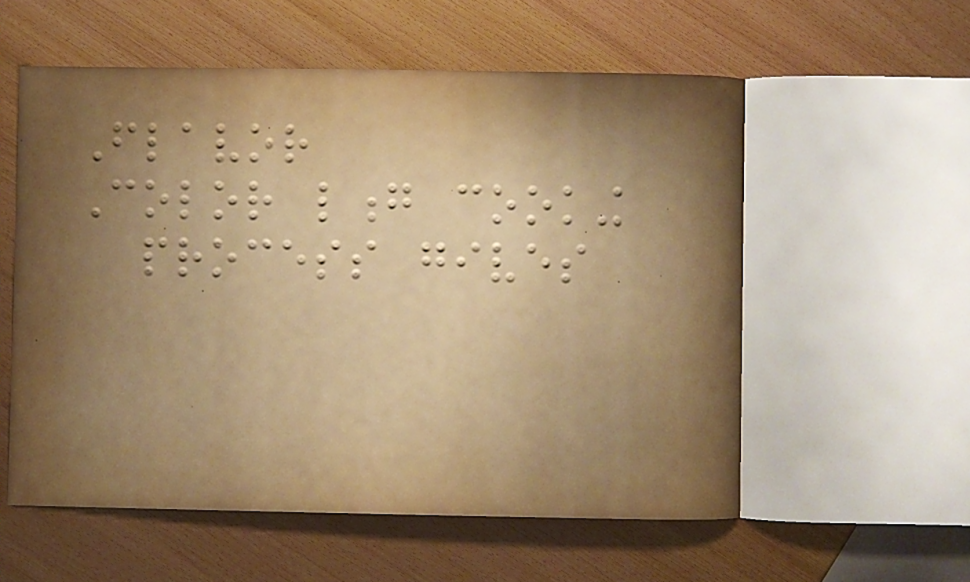Flavor
Color long cooking
process gives
